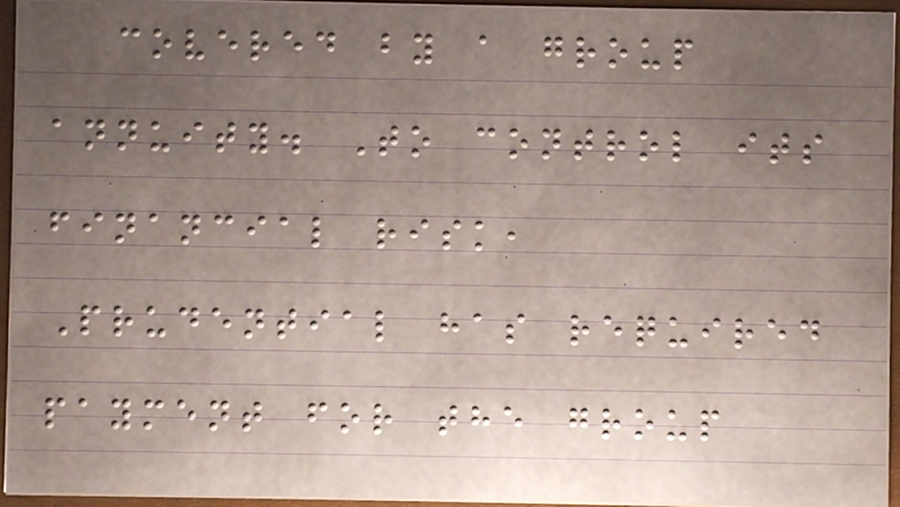covered by a group
annuity. To control its
financial risk,
Prudential has required
payment for the group
